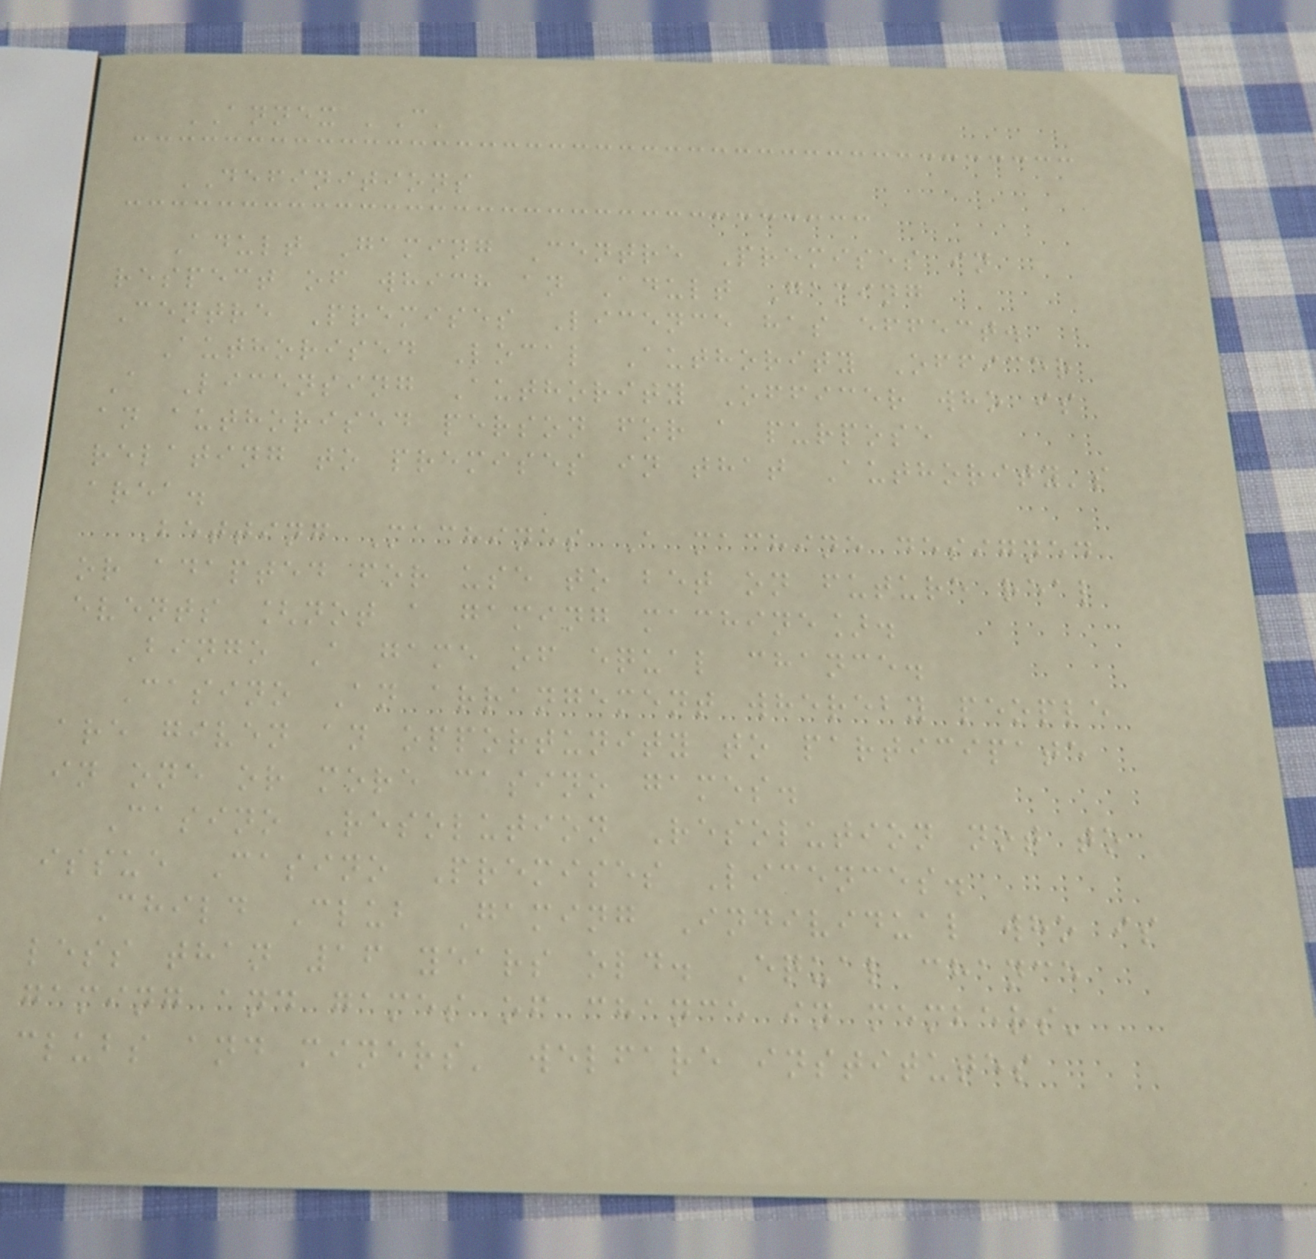ANNEX 'C'
DEFINITIONS
Adult Gaming Centre Premises in
respect of which an Adult Gaming
Centre Premises Licence has effect.
Authorised Local Authority Officer
A Licensing Authority Officer who is
an authorised person for a purpose
relating to premises in that Authority's
area.
Betting Machines A machine designed
or adapted for use to bet on future real
events [not a gaming machine].
Bingo A game of equal chance.
Casino An arrangement whereby people
are given an opportunity to participate
in one or more casino games.
Casino Resolution Resolution not to
issue Casino Premises Licences.
Child Club Gaming Individual who is
less than 16 years old. Equal chance
gaming and games of chance in members'
clubs and miners' welfare institutes
